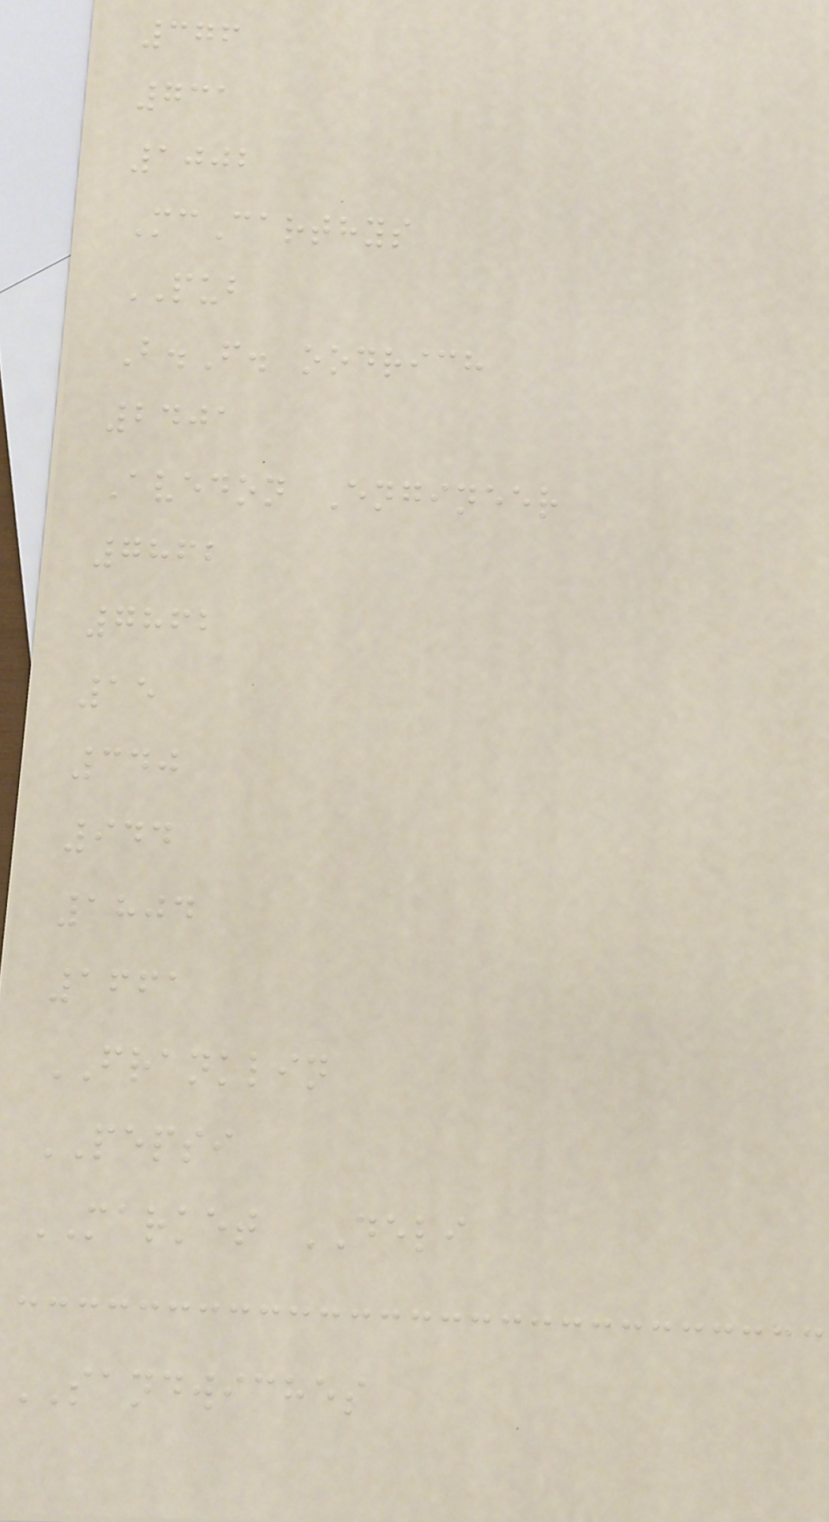376
731
1002
McCarthys
PUB
B.F. oodrich
2401
Avedon Engineer
7862
7862
15
340
944
1804
1661
FRANKLIN
PEPSI
MARKET DELI
SANDWICHES
